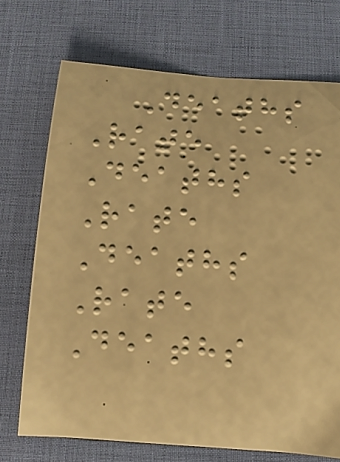Deaths
Rate
Deaths
Rate
Deaths
Rate
Deaths
